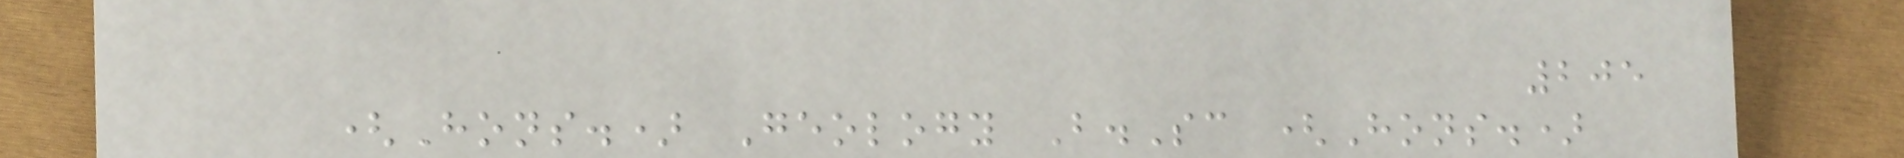205
(Hons.) Geology B.Sc (Hons.)
